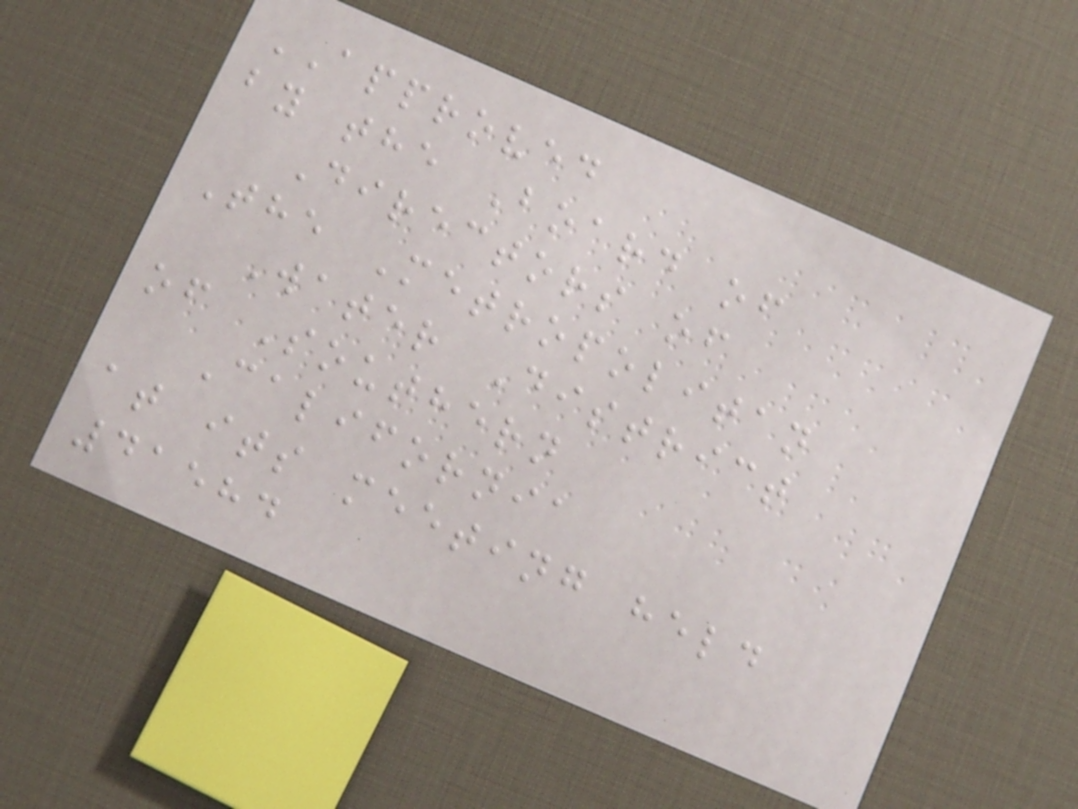APPROVED
by the Board of
Directors of
The Metropolitan
Water District
of Southern
California
at its meeting held
41584
